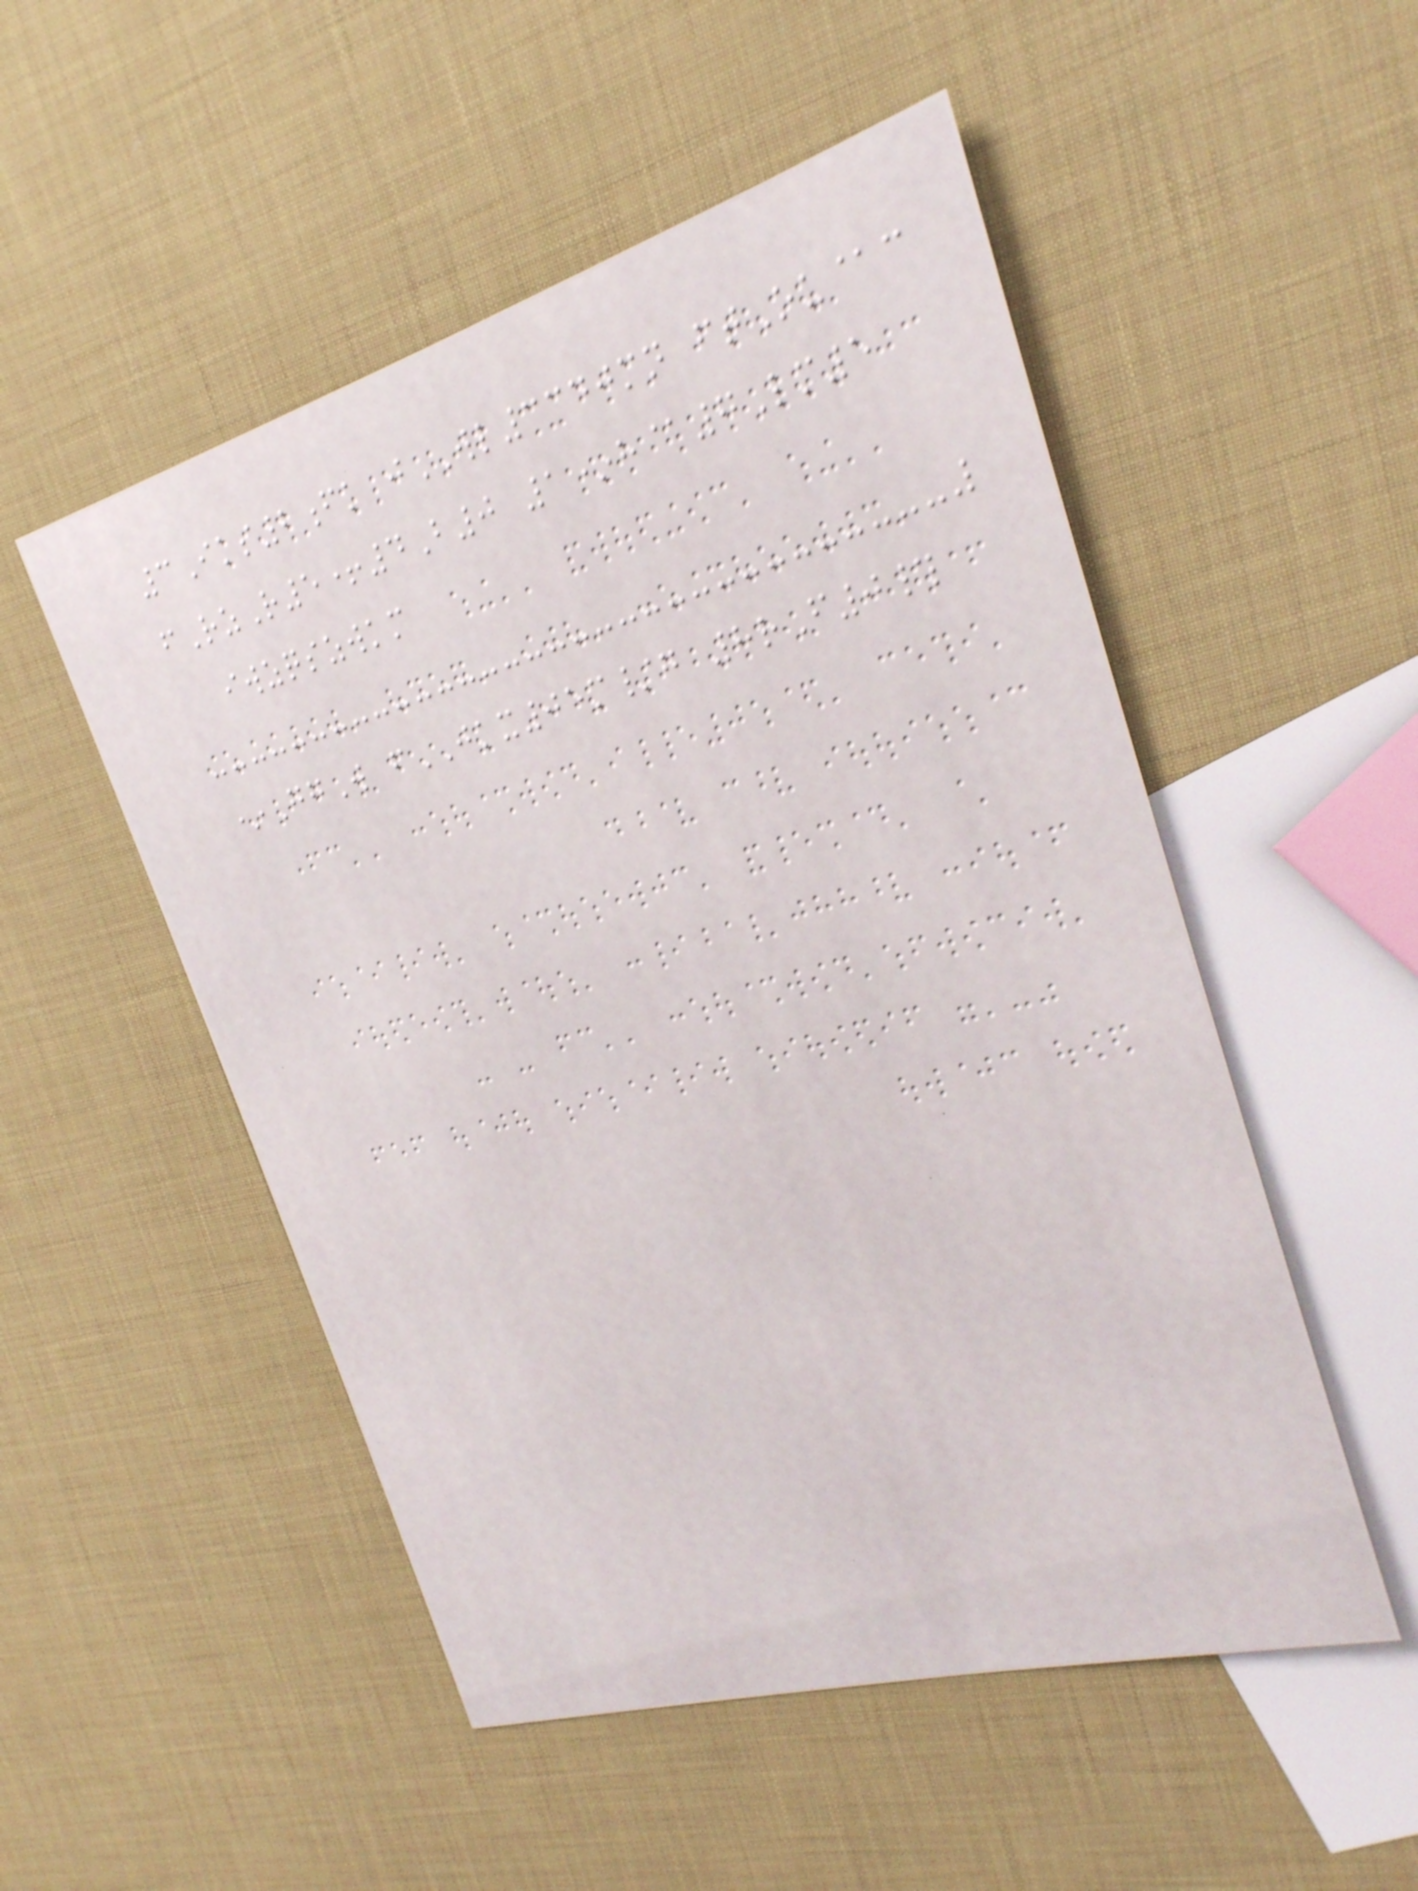3Iks2fk jWL3340mn ftOu@c
fRzR5+4B0 1*h@7Lm5
iwzqszwkm
*GgW fJKX05m/g 8rF0#
